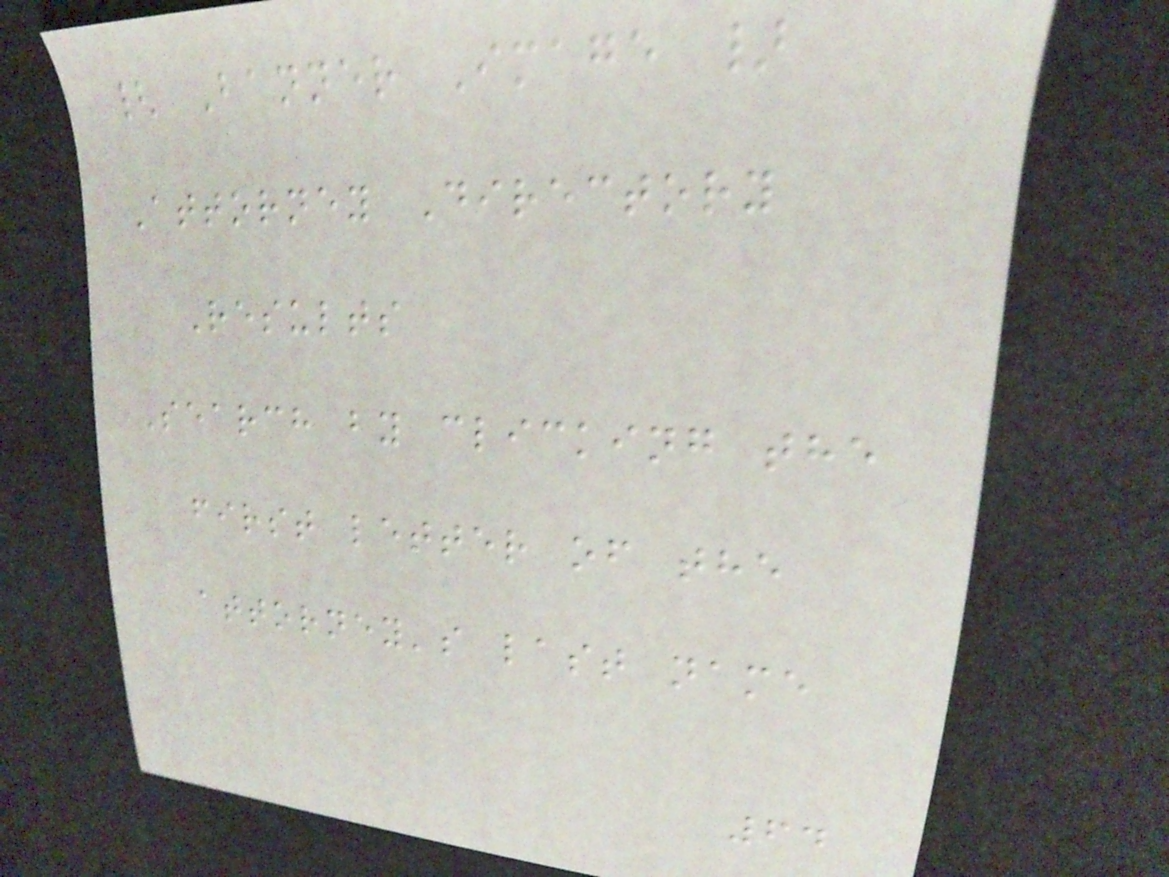{ Banner Image }
Attorney Directory
Results
Search by clicking the
first letter of the
attorney's last name
64
